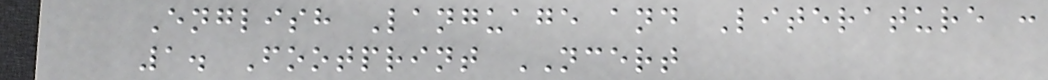English Language and Literature :
1. Footprint NCERT
